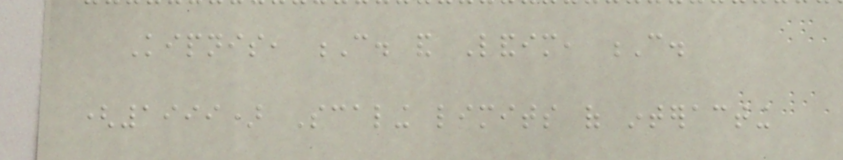Kipnis, C. and Landim, C.
(1999) Scaling limits of interacting
